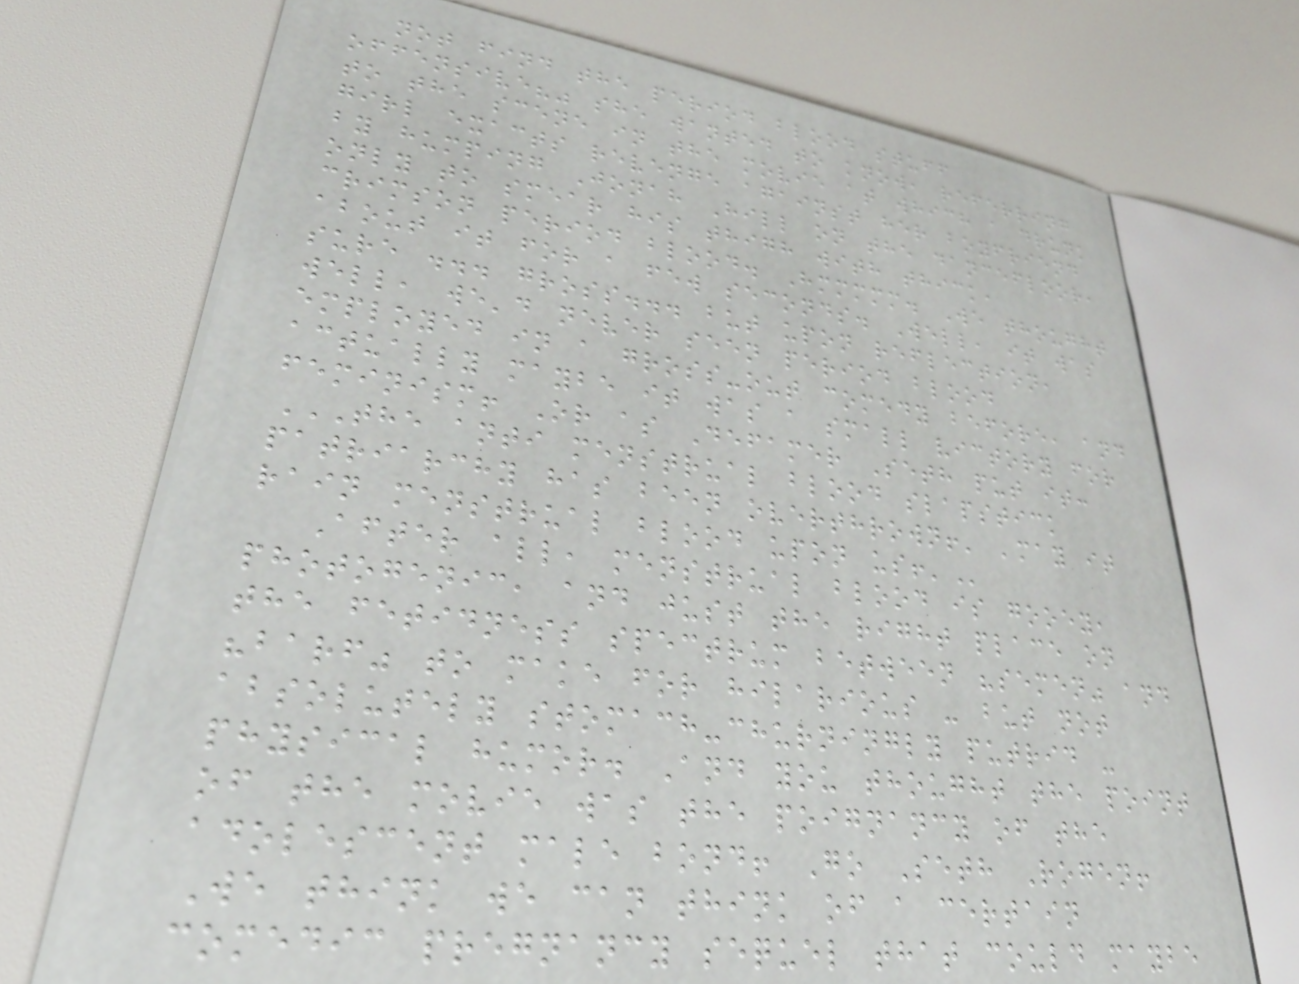not find the period blood stuff
offensive?" she wanted to know, referring
to the scene in the movie at which a drunk
girl exacts revenge against her boyfriend
by humping Jonah Hill on the dancefloor,
only to smear his thigh with thick,
crimson period blood. Hmmmmm. We thought
about it for a few seconds. Well, it was
sure ... gross... but upon reflection,
well, we'd never seen period blood
employed in a gross-out comedy before, and
actually maybe it was a small victory for
feminism! Or as Defamer Seth put it:
THE ANTI MENSTRUAL BLOOD SLAPSTICK
PATRIARCHY HAS BEEN OVERTHROWN!' 'MAY IT
RAIN MENSTRUAL BLOOD UPON US!'
After all, menstrual blood is gooey,
photogenic, and just the right place on
the fetidness spectrum between "semen" and
"barf" to make for hilarious - but not
absolutely stomach-churningly putrid -
physical humor. And you thought the point
of the movie was the poignancy of the
adolescent male bond! Go Seth Rogen!
We think we can think of a certain
comedic pregnancy sequel that could maybe
